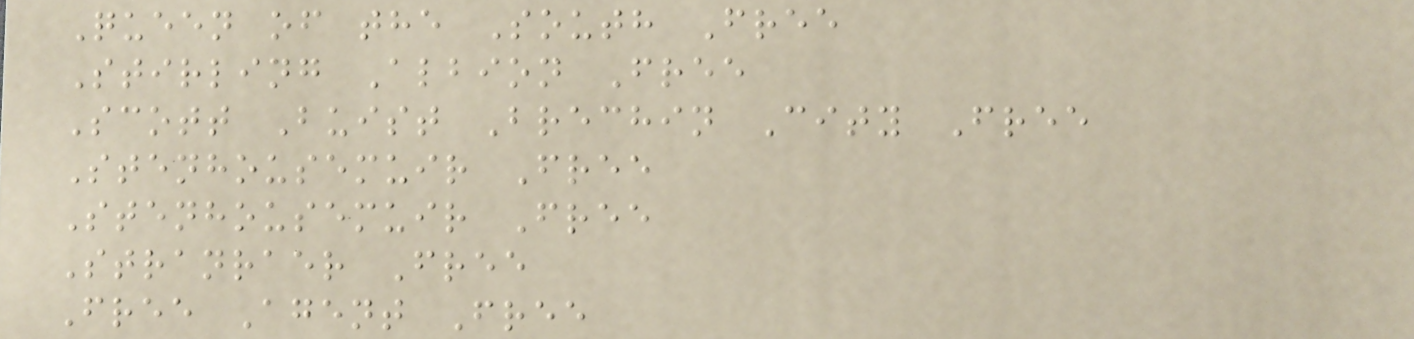Queen of the South Free
Stirling Albion Free
Scott Buist Brechin City Free
Stenhousemuir Free
Stenhousemuir Free
Stranraer Free
Free Agent Free
